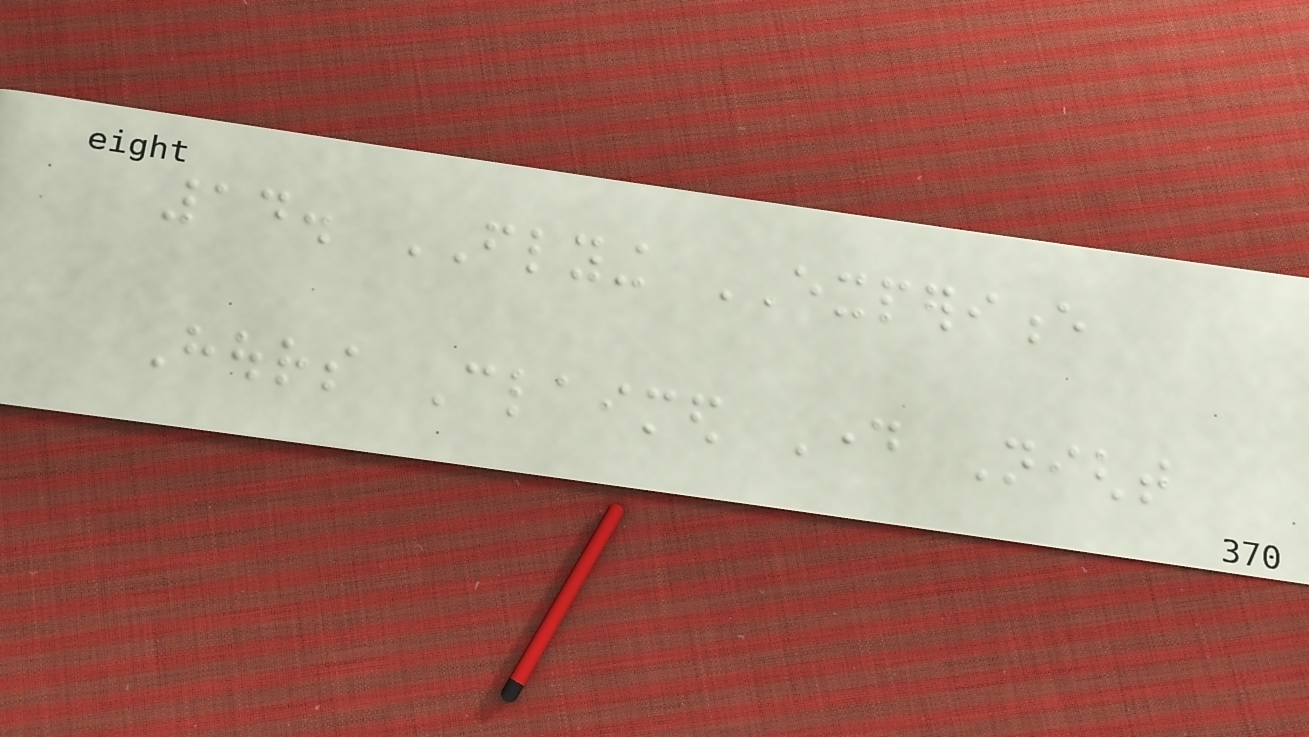14. FLYING EXPERIENCE
Hours Claimed Day Night
